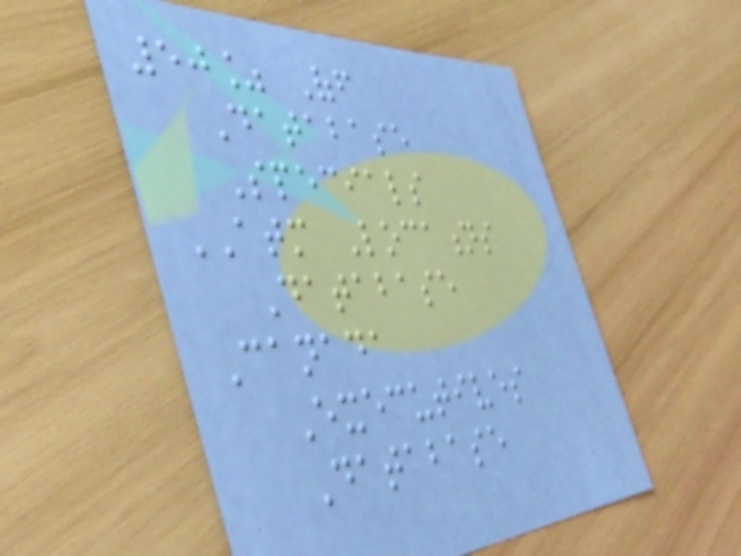50% Off
Database
Specials
ATM Locations
Database
Canada
Executives
Database
